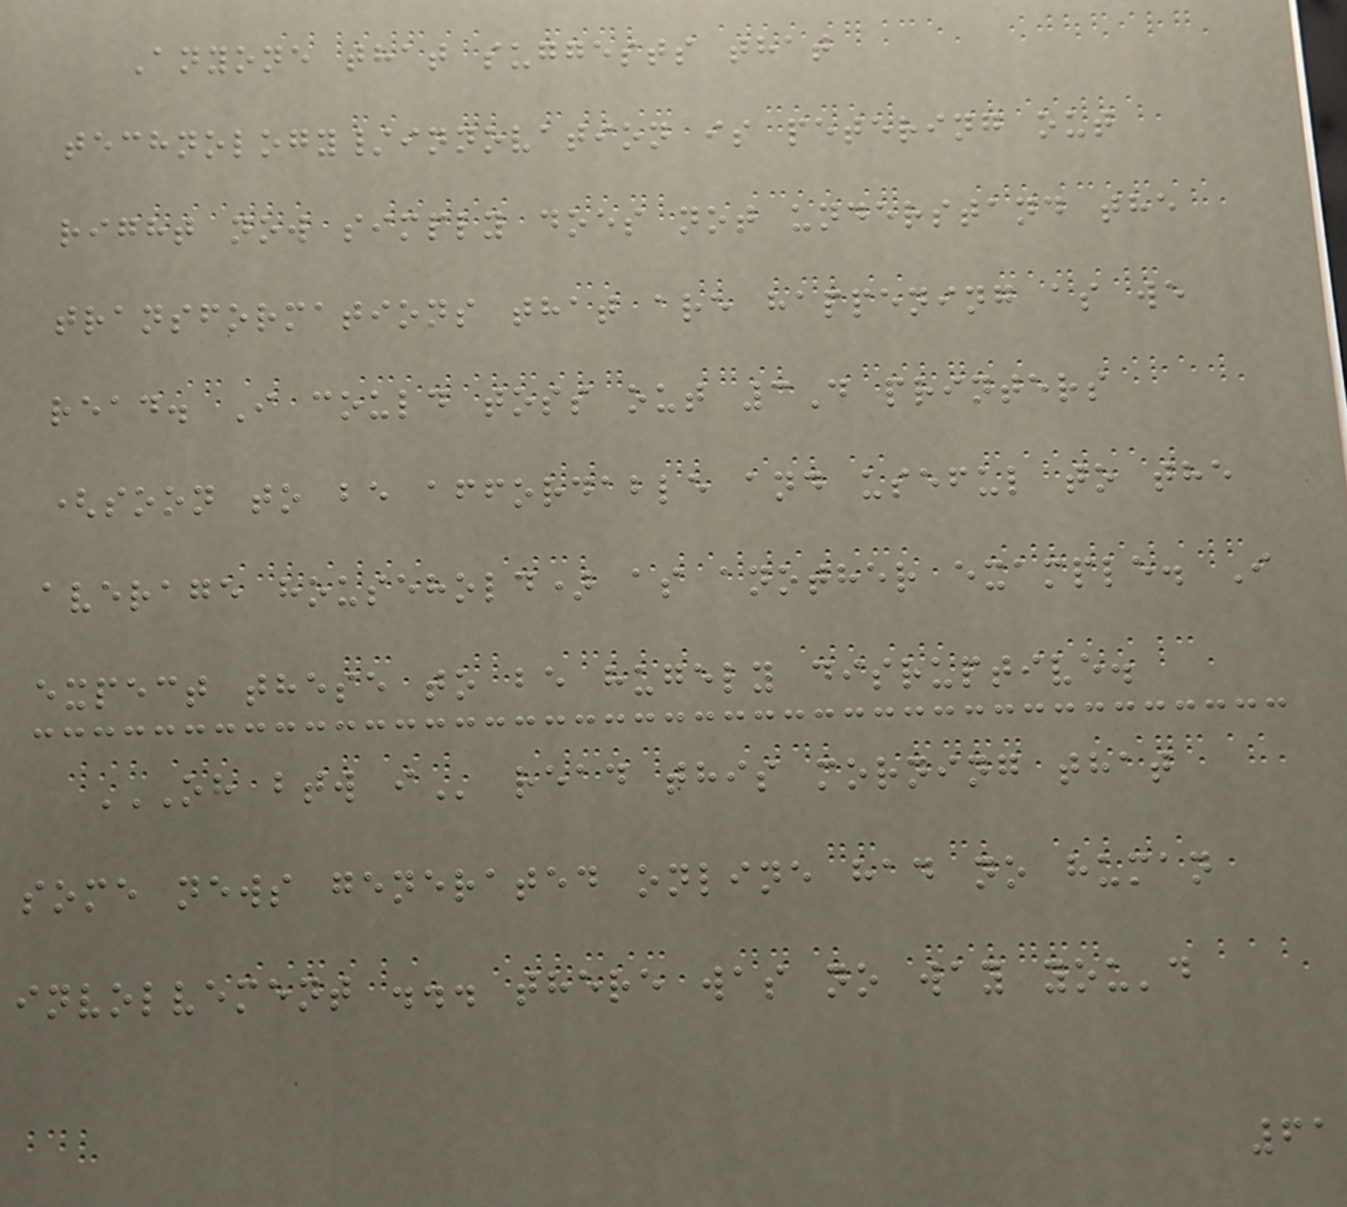Anyone that suggests that
technology/innovation is petering out
right now simply does not understand the
transformations that are happening as we
read. I could toss out 3D printers
(soon to be affordable and useful to the
average household) as another example. I
expect these to be hugely disruptive.
OH BTW I read this morning that
some news generated online had no human
involvement ... there was no way you'd
61
